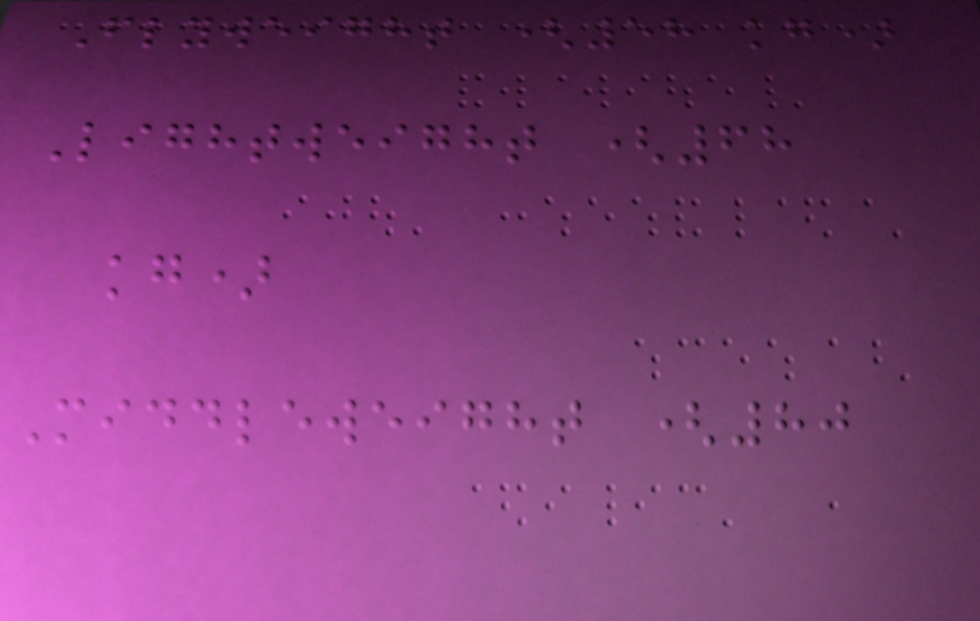Flyweight (58 kg)
Lightweight (68
kg)
Middleweight (80
